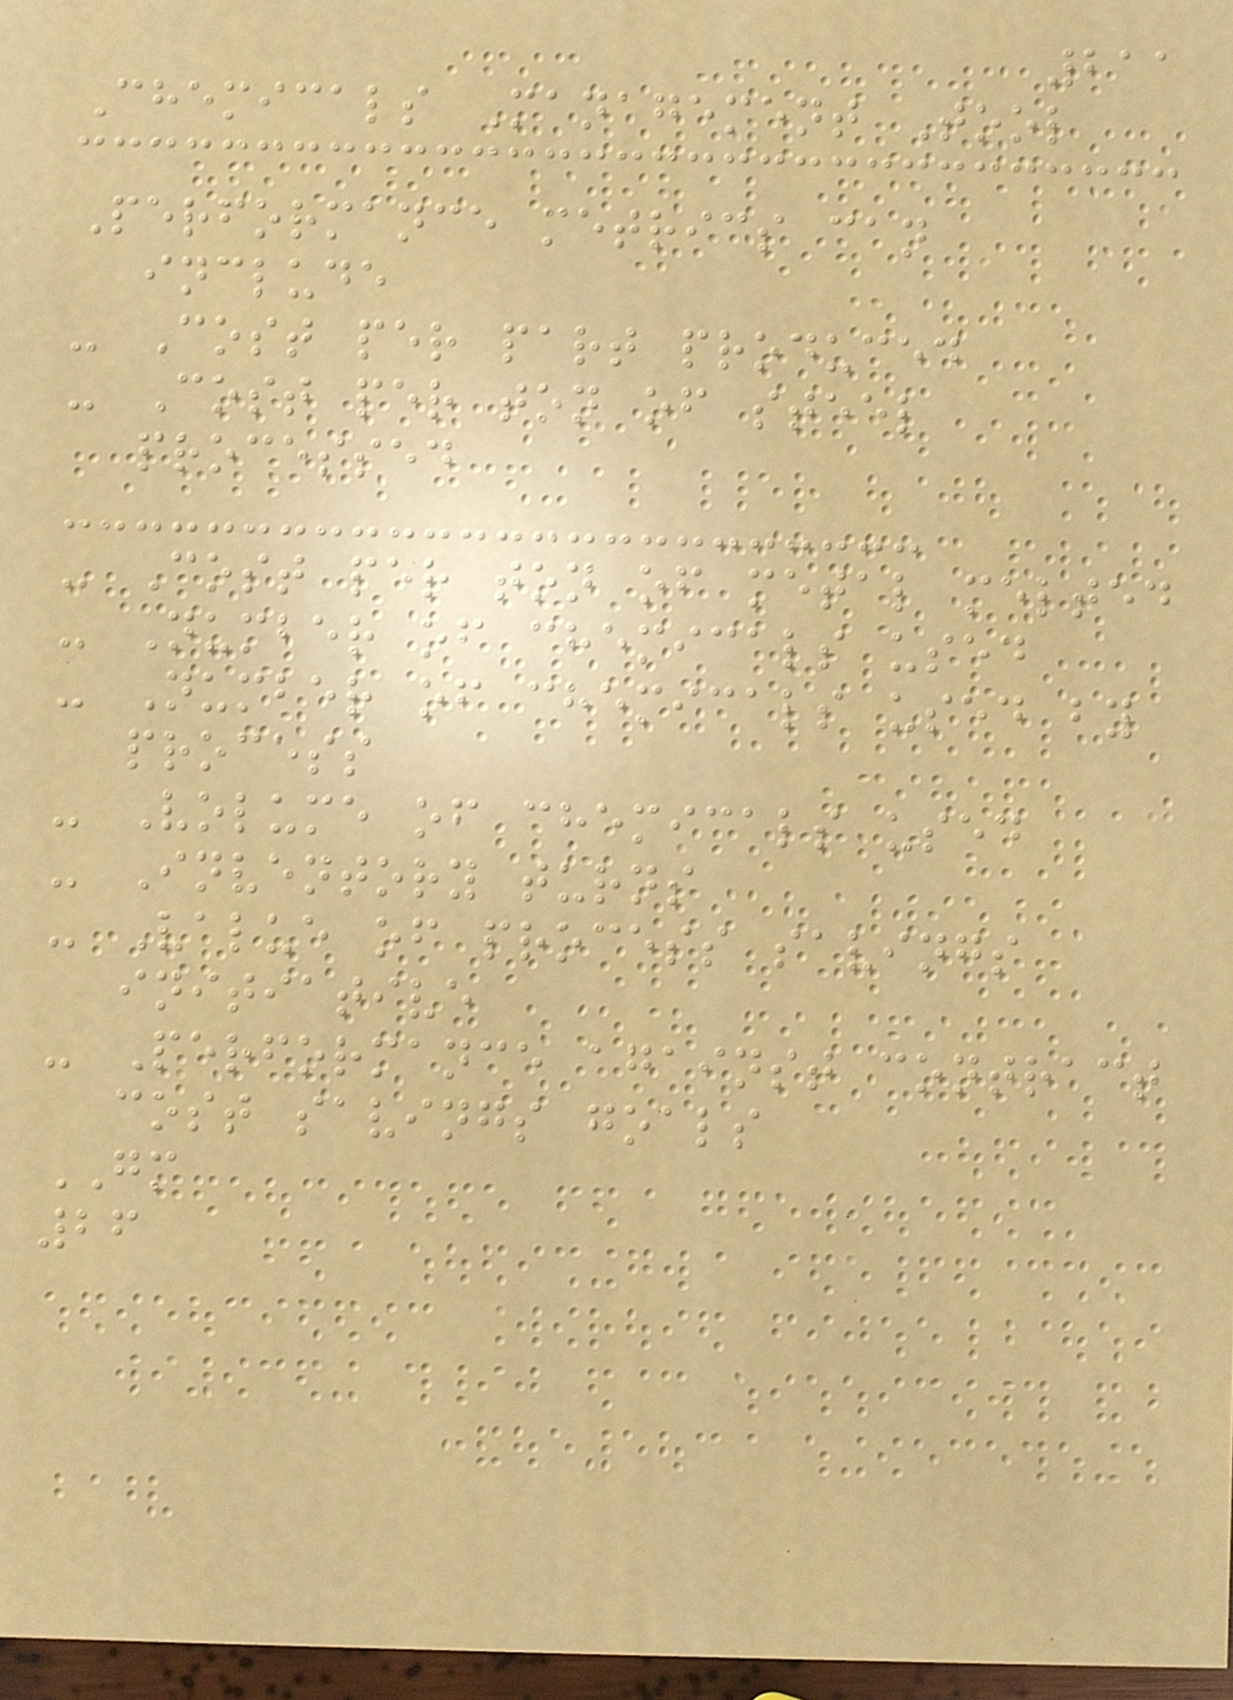211
Chemicals Management Tool
Performance metrics can
include
- Cost per part produced
- Cost per ton of steel
processed
- Cost per ton of metal melted
- Number of chemicals used
- Number of chemicals used by
process
- Volume of chemicals used
- Inventory turns
- Value of process savings
initiative
- Performance against contract
cost savings goals
GM
26
